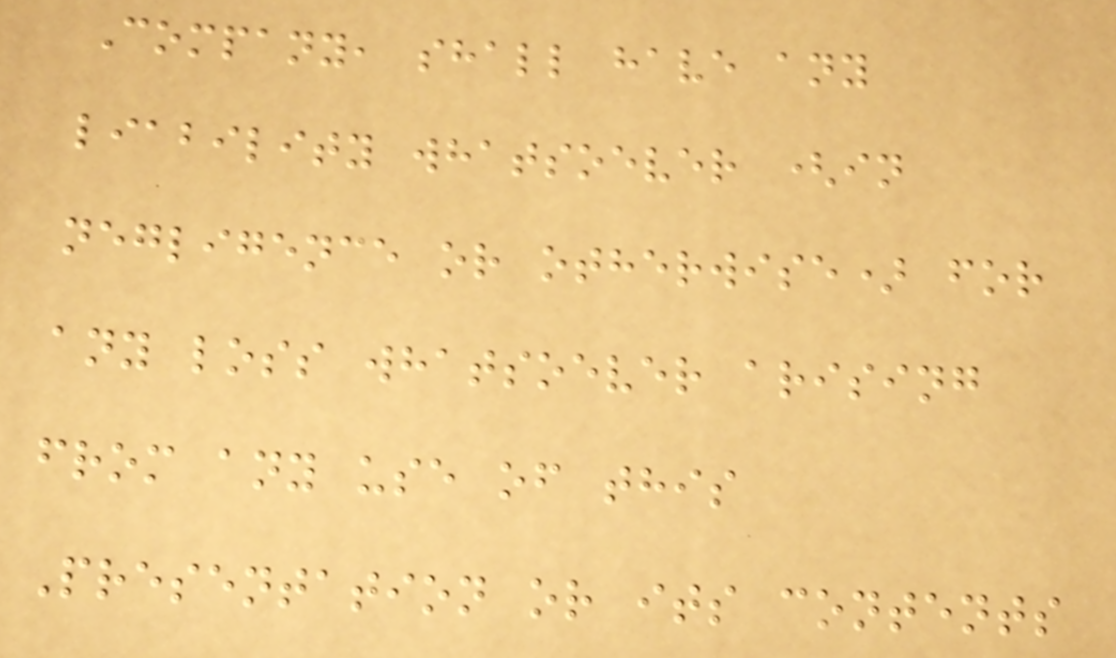Company, shall have any
liability whatsoever (in
negligence or otherwise) for
any loss whatsoever arising
from any use of this
Presentation or its contents
